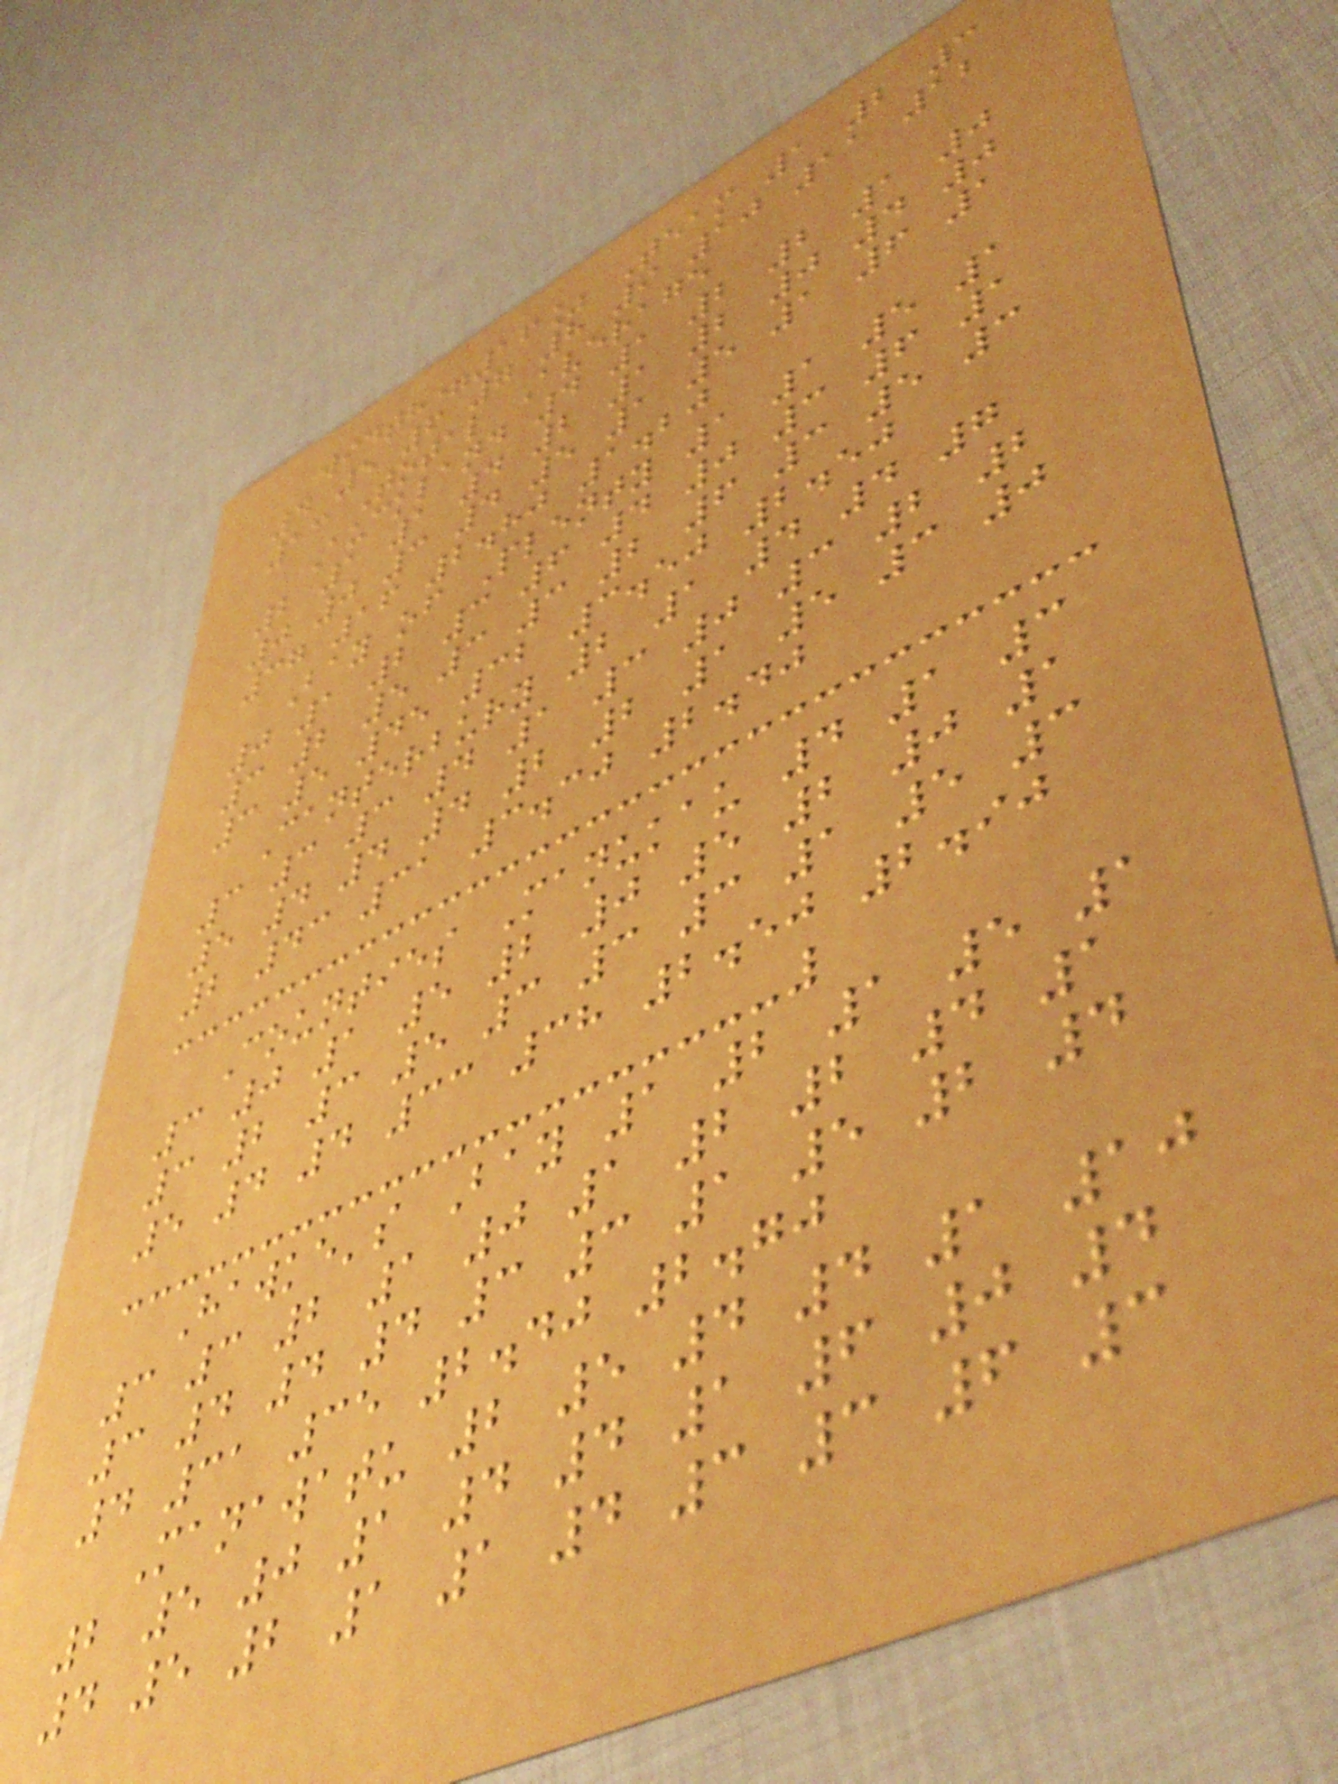width=16% Team 1 2 3
4 5 6 7 8 9 10 11 12
13 Total Average
Auckland 4 1 2 2 1 0
2 1 1 4 2 1 2 0 4 0
0 0 3 4 5 1 5 1 6 1
37 16 2.80 1.20
Bay of Plenty 1 1 5 1
0 1 2 3 6 4 0 3 6 1
3 2 5 3 3 2 6 3 5 3
3 5 45 32 3.50 2.50
Canterbury 2 1 4 4 7
3 3 3 4 1 3 0 3 2 2
5 4 4 4 2 2 1 5 3 0
2 43 31 3.30 2.40
Counties Manukau 4 1 3
3 0 1 5 2 0 5 2 0 1
3 2 3 5 3 3 3 1 5 3
5 4 4 33 38 2.50 2.90
Hawke's Bay 1 2 1 5 1
3 3 2 1 0 1 2 2 4 1
3 4 4 4 3 3 1 5 2 4
4 31 35 2.40 2.70
Manawatu 2 5 4 4 1 10
2 5 0 1 4 4 1 6 0 4
4 5 2 1 1 4 3 3 6 3
